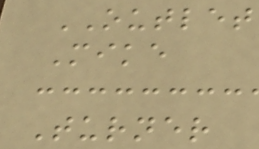OUTLET
Mike
Turner
